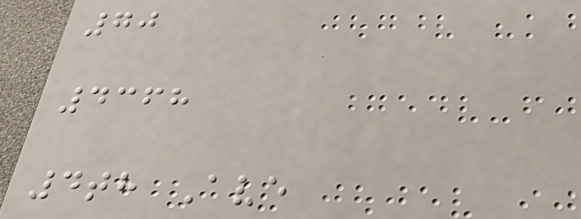70
4368
4th Ave
